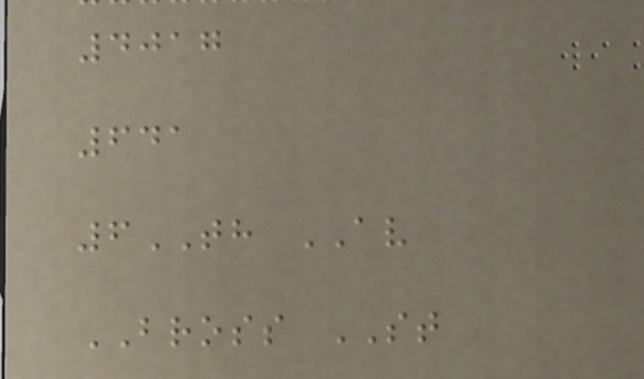4017
641
6TH AV
BROSS ST
